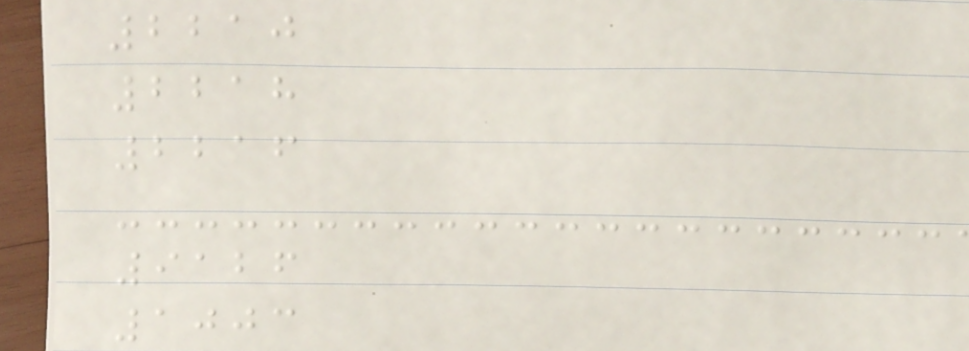2210
2218
2216
9126
1003
